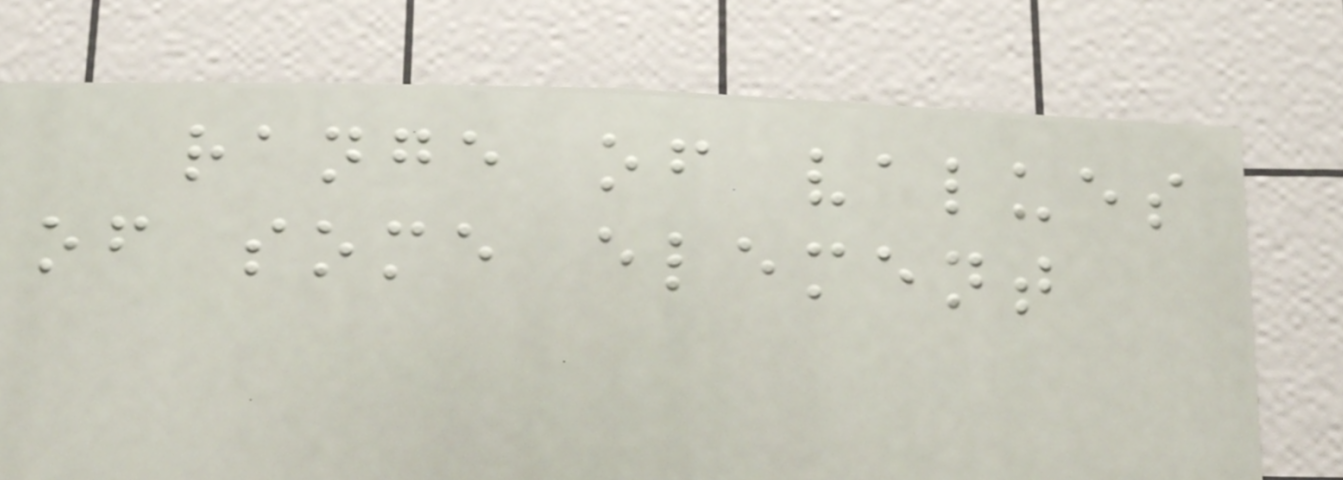range of values
of some element
